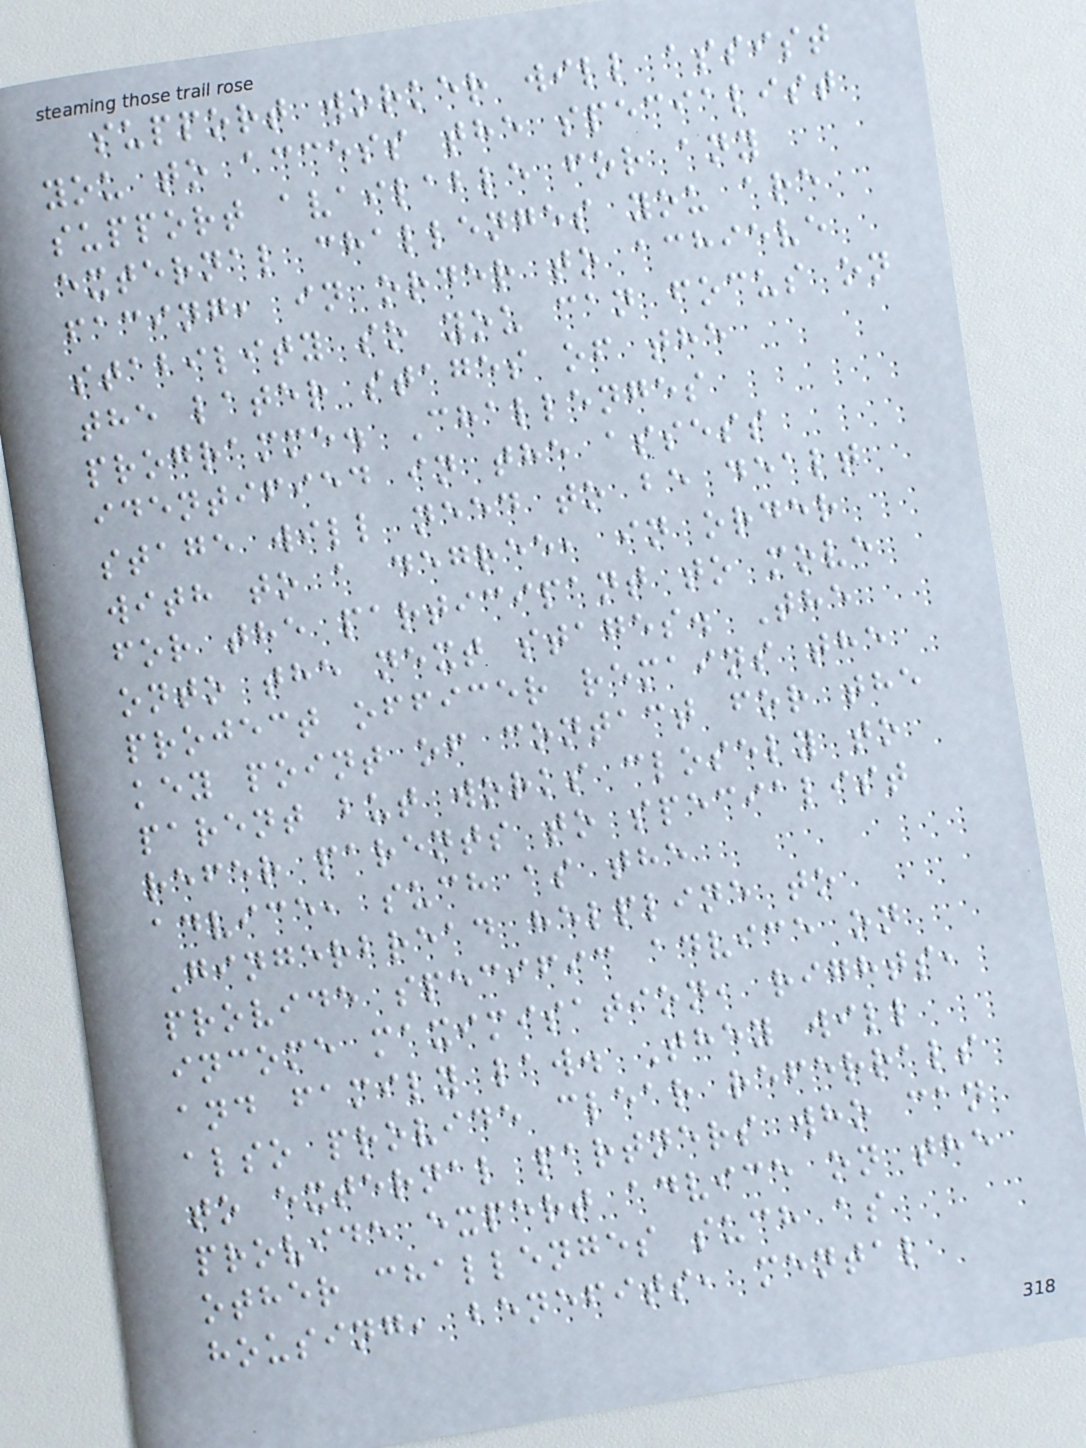support worker will assist
you to access the specialist
support available for any
external challenges you are
facing, in order to achieve
stability so you can focus on
the later stages of the
programme. Challenges
identified in the assess
stage will need to be dealt
with to a degree, in order
for the participant to move
onto the next stages. The
project officer remains the
key point of contact for the
parent but works closely to
refer parents to specialist
advice, such as the
Gingerbread helpline to
provide specific advice on
income maximisation, rights,
and family law. They will
also provide clear referrals
to external partners who can
provide expert advice on the
other challenges such as
housing, benefits, mental
